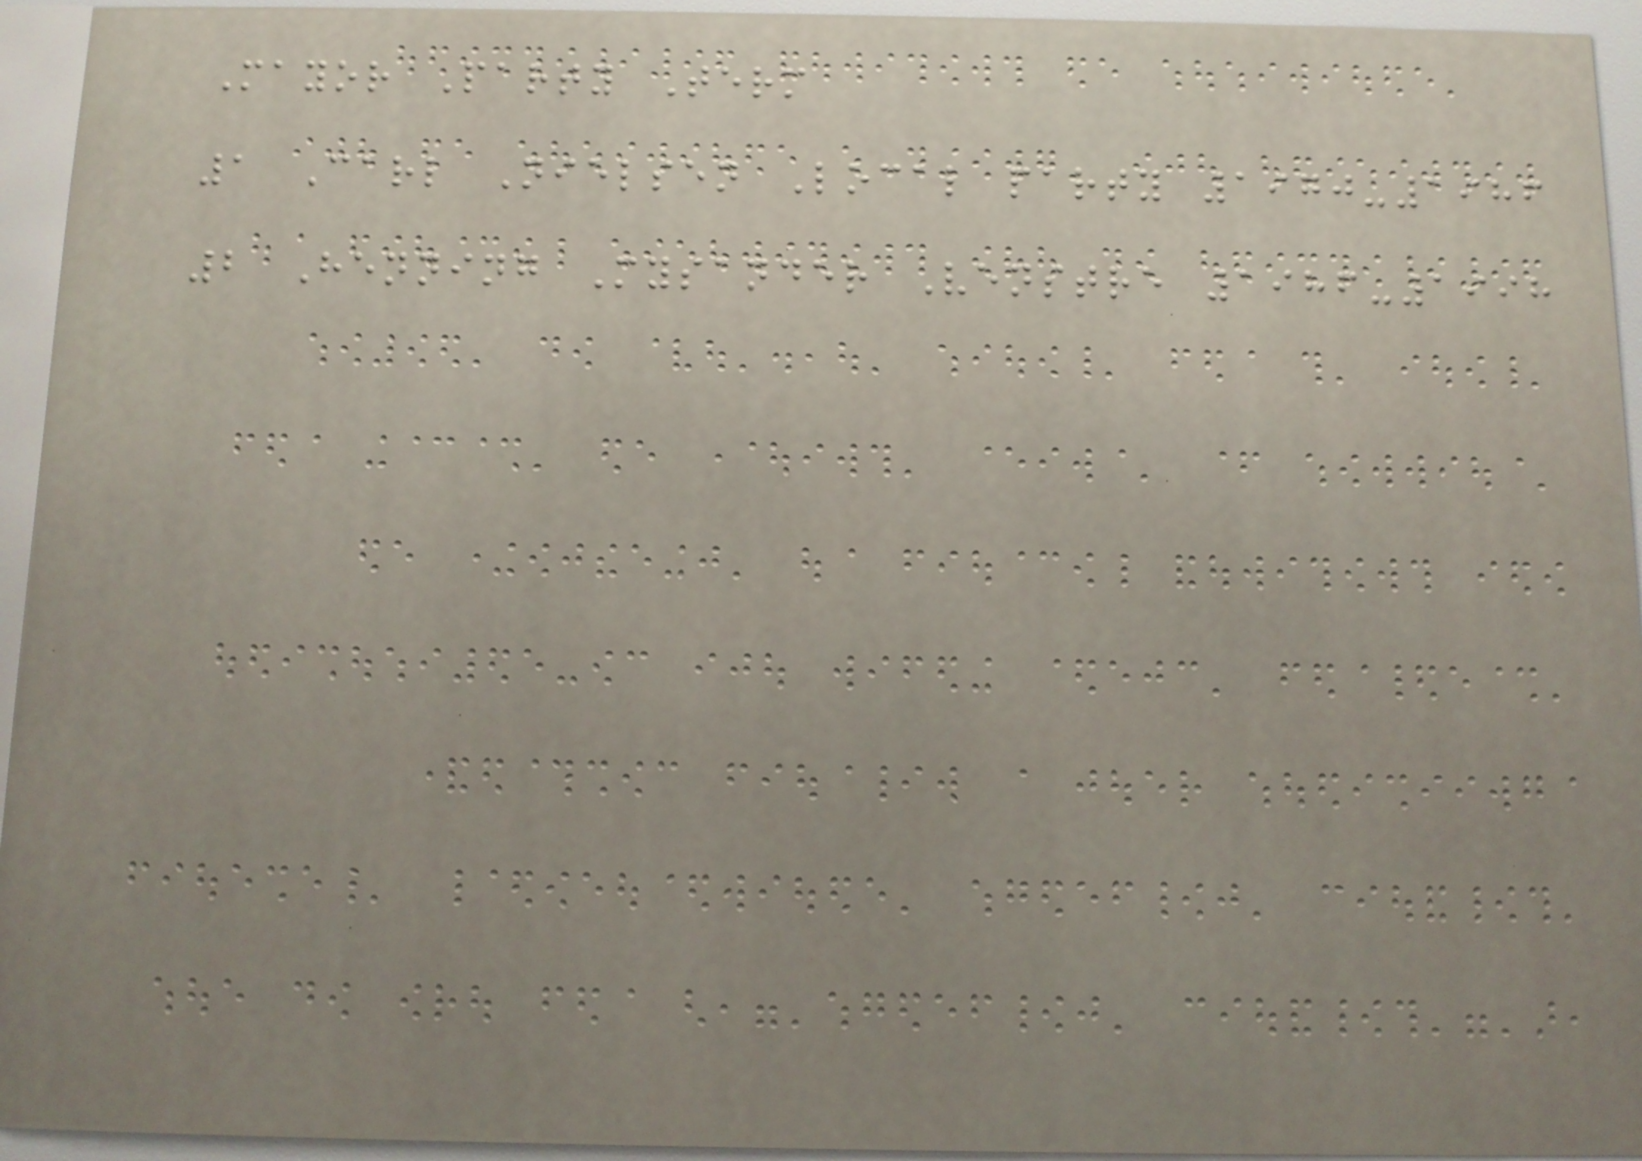Mayor Party Term
1 Carl Nielsen Local party 1970-1986
2 Henning Mysander Venstre 1986-1998
